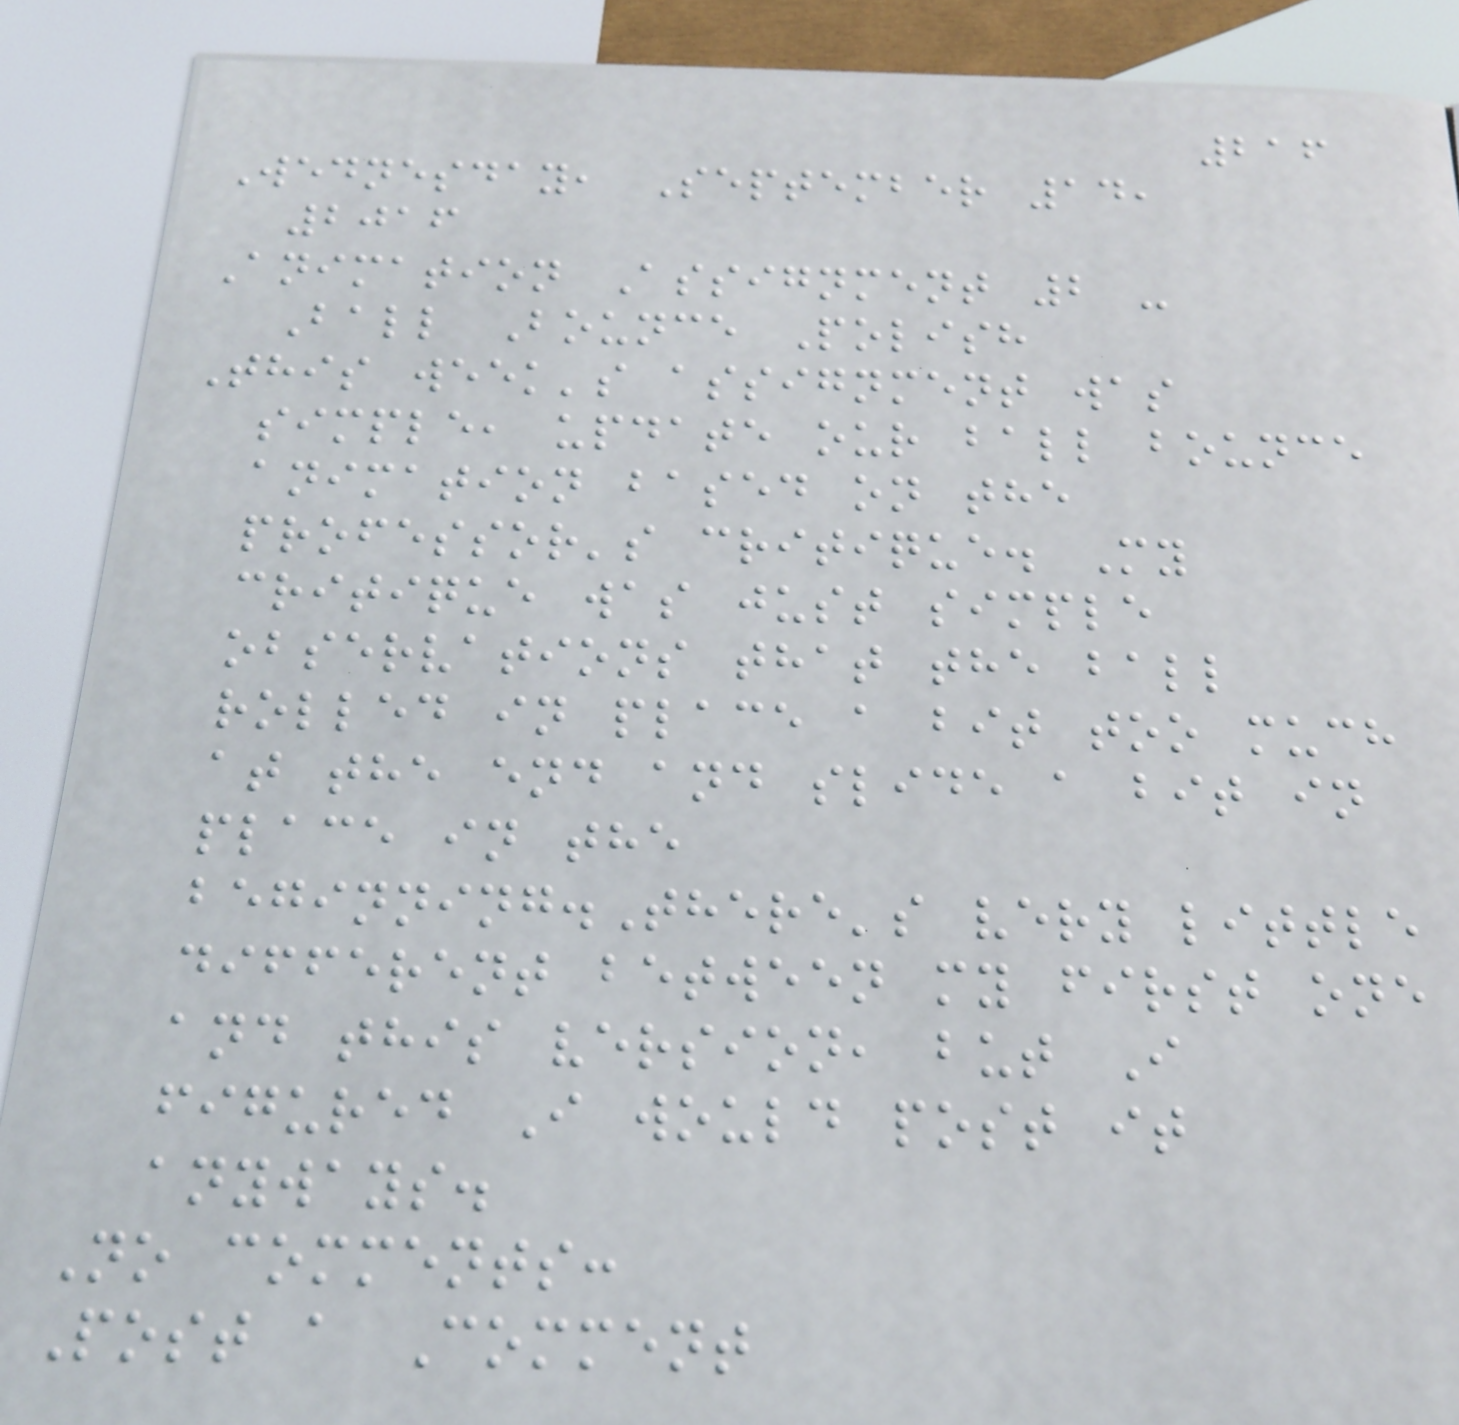216
Wednesday, September 14,
2016
Animation Assignment 2 -
Ball Bounce Polish
This week's assignment was
simple, update our ball bounce
animation based on the
professor's critique. My
critique was just simple
observations that the ball
rolled in place a bit too much
at the end and slide a bit in
place in the
beginning.There's very little
different between my first one
and this version, but I
figured I would post it
anyways.
No comments:
Post a Comment
